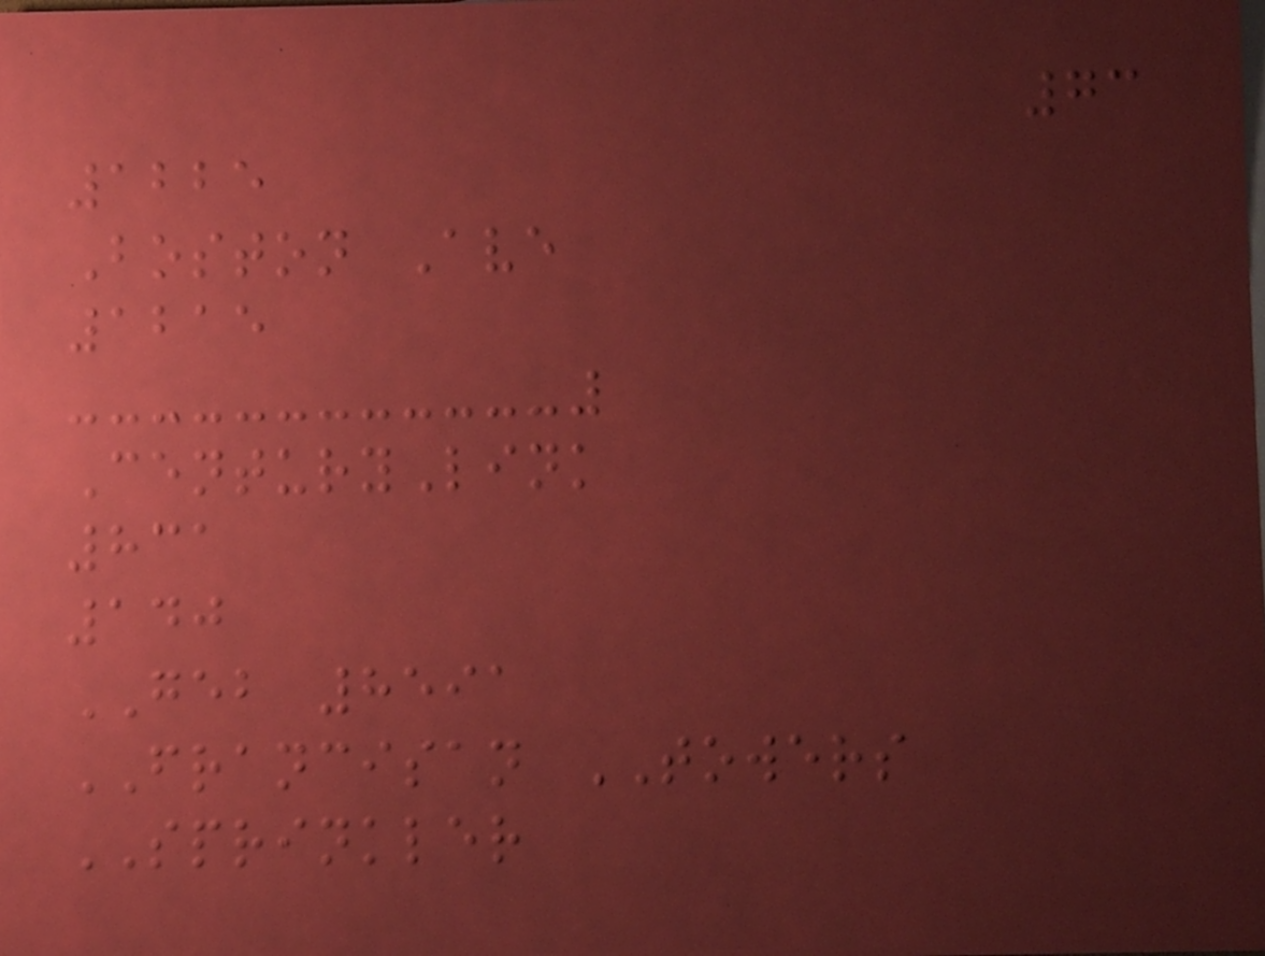73
1225
Boston Ave
1215
CenturyLink
831
140
GEB 8591
FRANCISAN TOWERS
SPRINKLER
